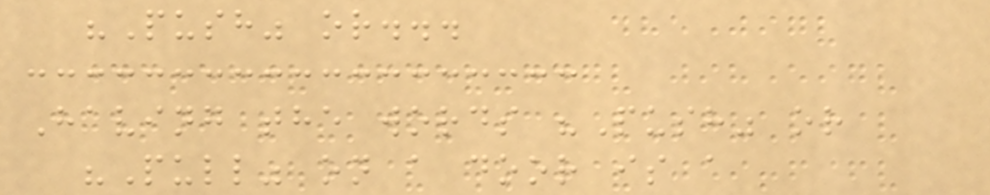"Push" or...
Having the words "Push" or
"Pull" on a door is a
